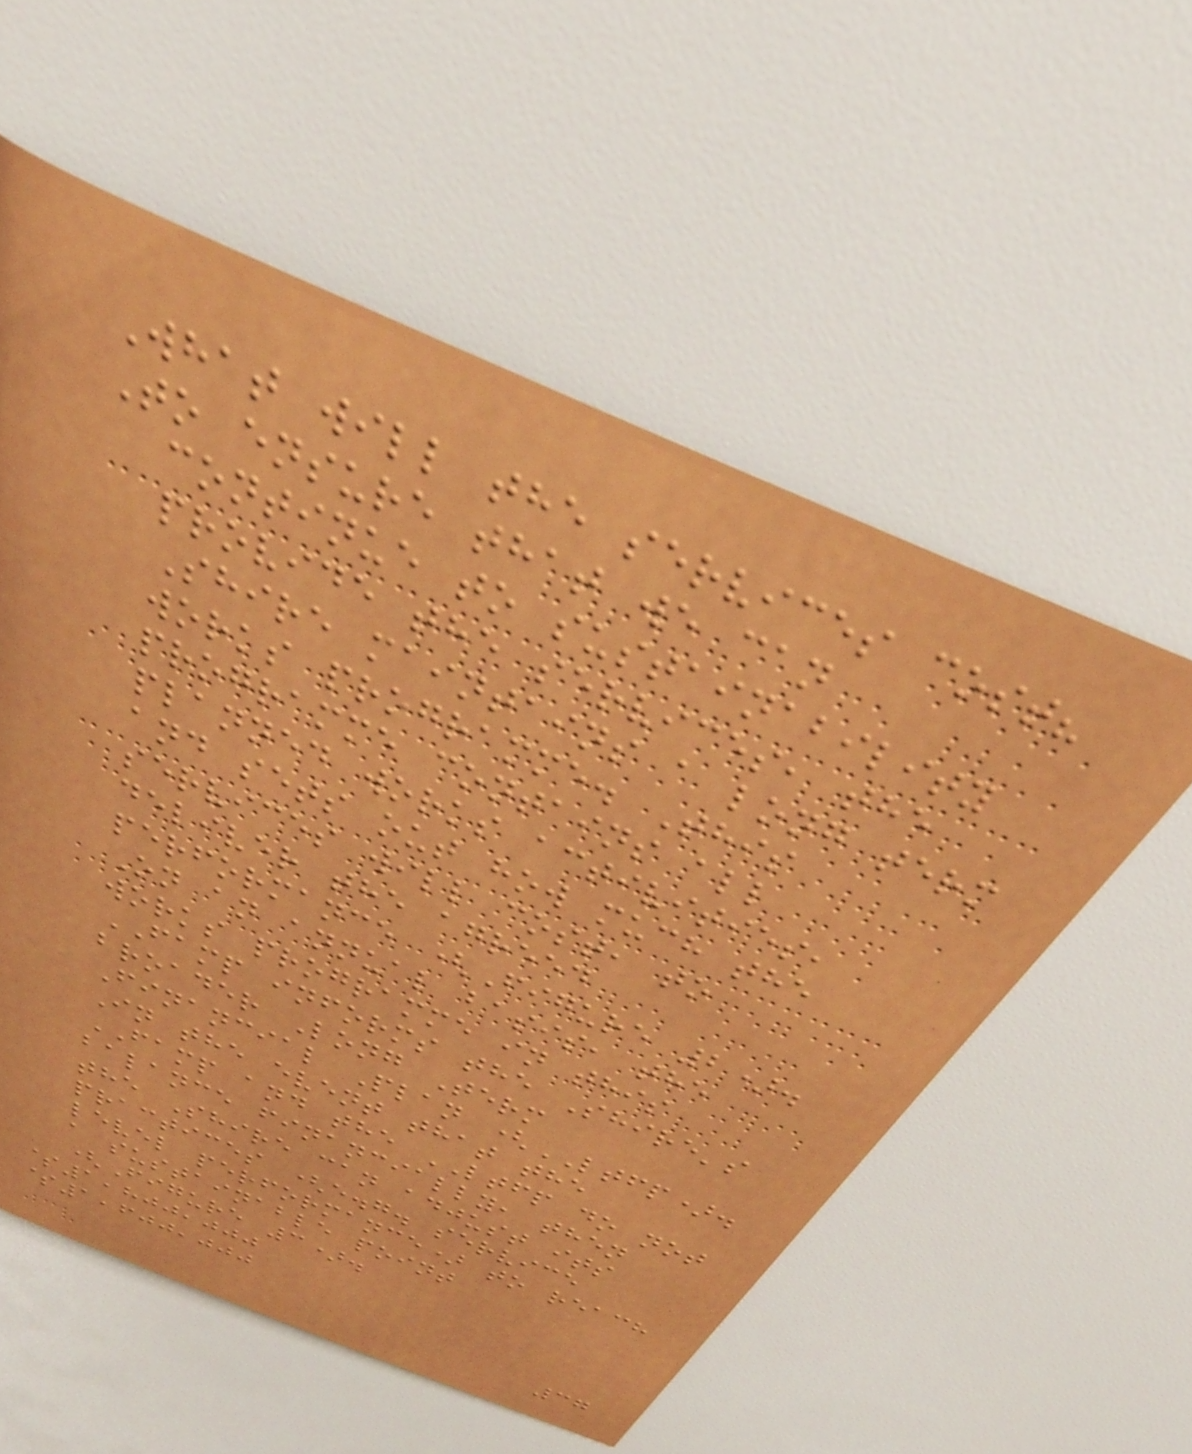What will the services cost?
To ensure that we can
continue to sustainability
provide the services, the
Shire maintains a long term
works programme. This
programme contains all
planned works activities,
and sets out how much the
services will cost, to
deliver the agreed
performance (Figure 2).
On an annual basis, the
works programme in this
FAMP informs the Shire's
broader Long Term
Financial Plan (LTFP).
In the event that the
FAMP and the LTFP do not
balance financially, then
the Shire can adjust its
practices (e.g. service
level performance) to reach
a sustainable point
(Figure 3).
$1,800,000
$1,600,000
37
